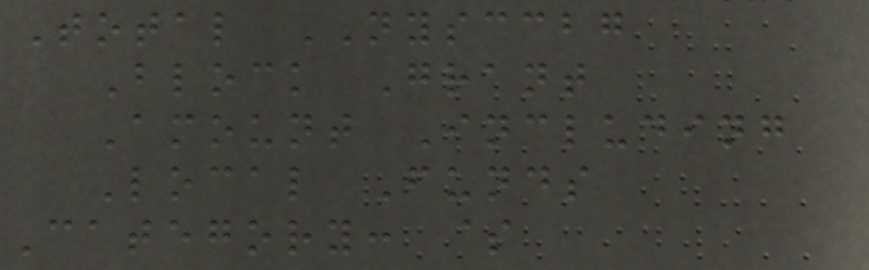Total NYSCCBG
Block Grant
Amount Including
Local Funds
Category: $
